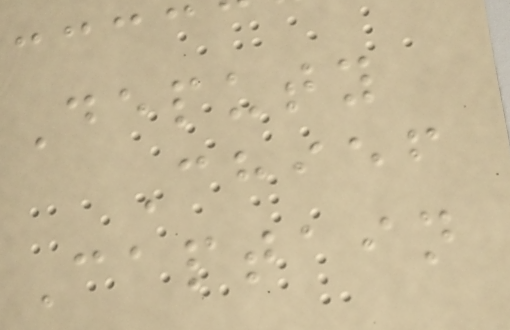Deputy
Chief
Captain
